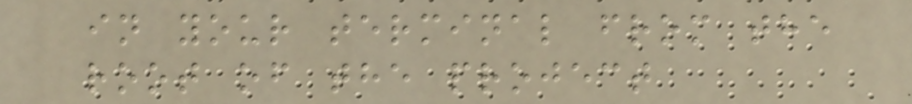in your terminal from the
root of the project
